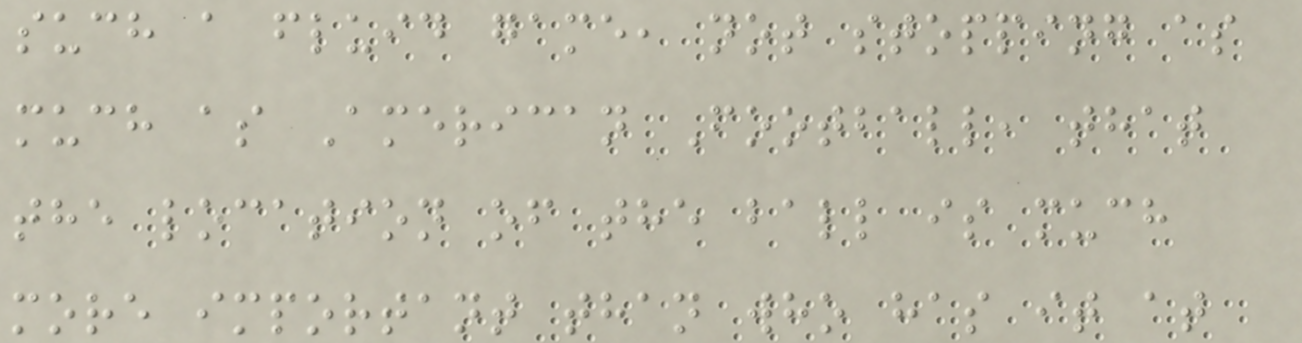such a fluid game, not stopping as
much as American Football, that
the location of the ball is much
more important than who has it at
